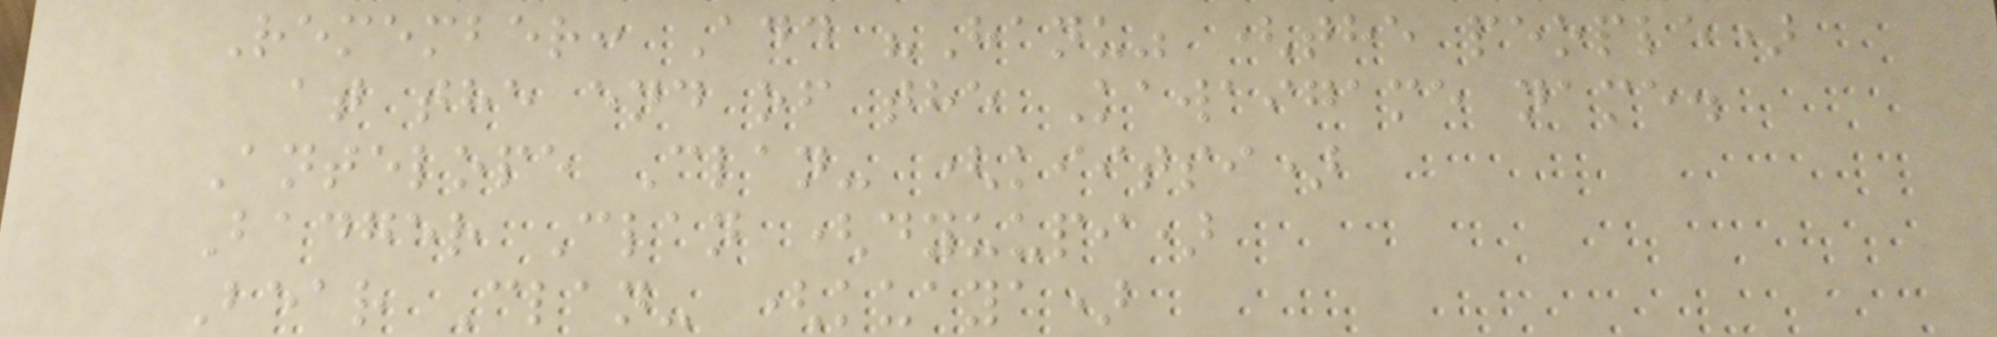Remember: Add "Hanu" (the people)
at the end of the Kawaigame name.
Antelope Clan- (kiitsi)
Badger Clan (dyuupi)
Bear Clan- (kuaya)
